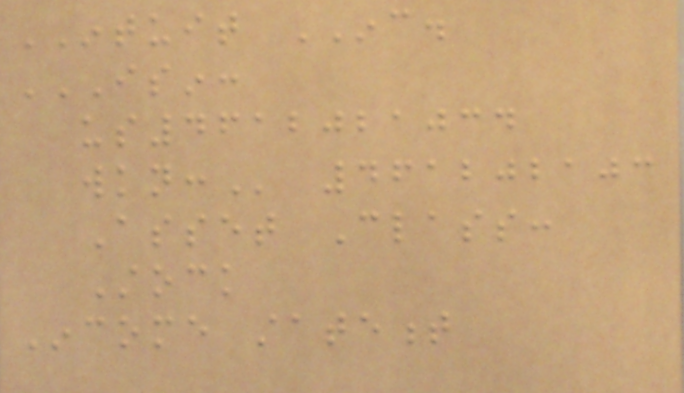INTUIT INC.
ISIN:
US4612021034
WKN: 461202103
Asset Class:
Stock
Income statement
